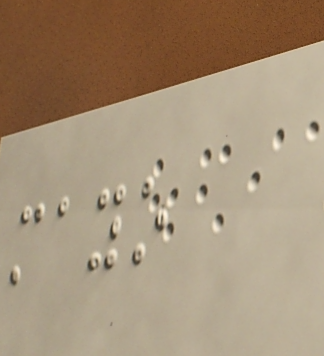mayo
